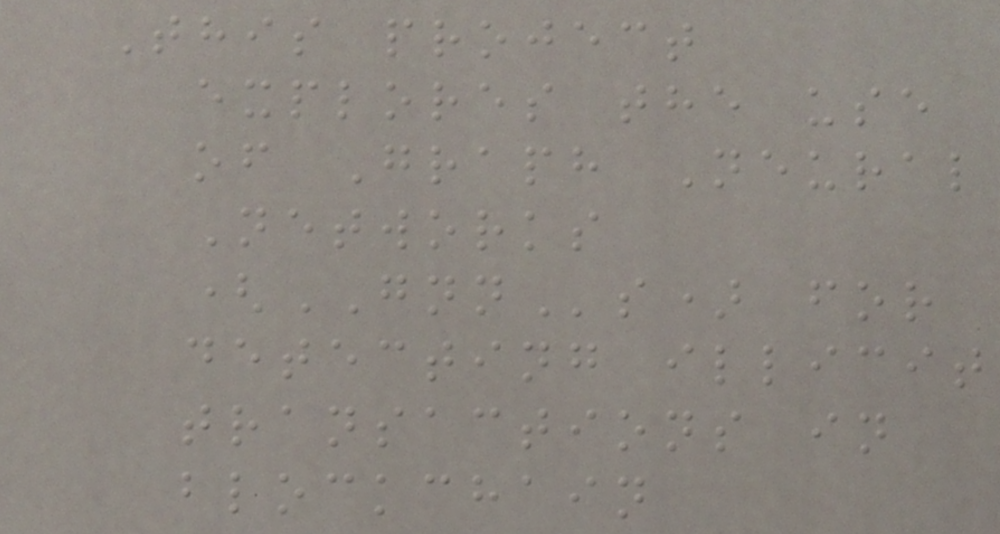This project
explores the use
of Graph Neural
Networks
(GNNs) for
detecting illicit
transactions in
blockchain
